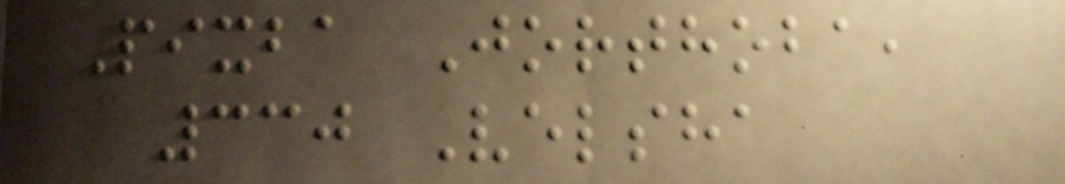Pixba Jorthoba,
330 Velsha
